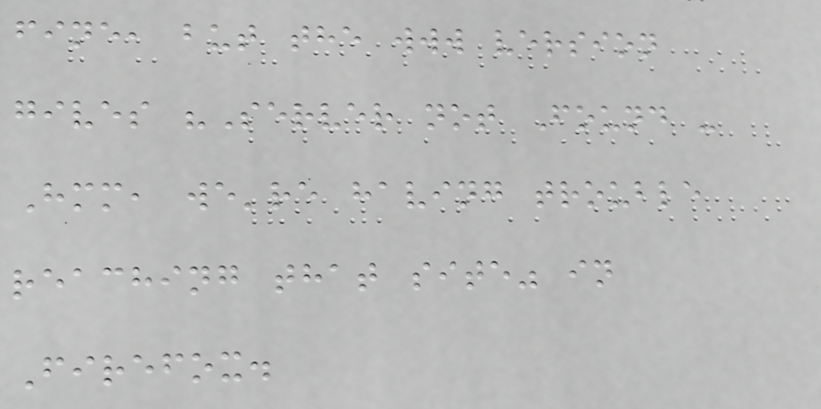fine, but the www version
gives "Server not Found -
Hmm, we're having trouble
reaching that site" in
Firefox.
